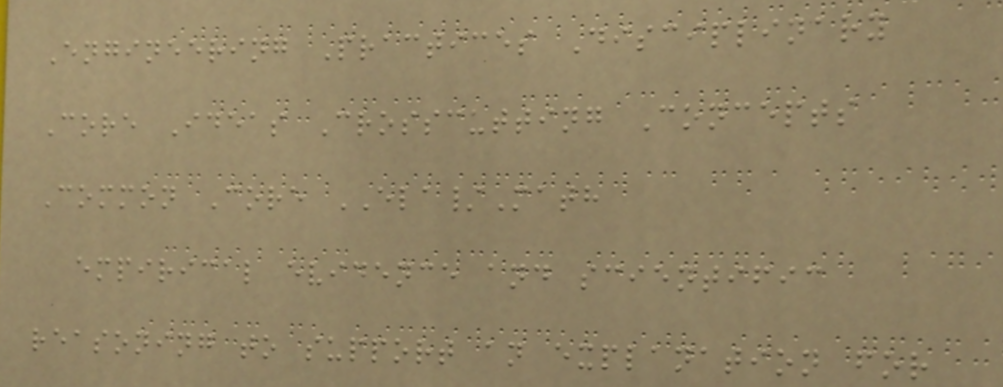Engineering Practices Disciplinary
Core Ideas Crosscutting Concepts
Common Core ELA/Math
empirical evidence and scientific
reasoning to support an explanation for
